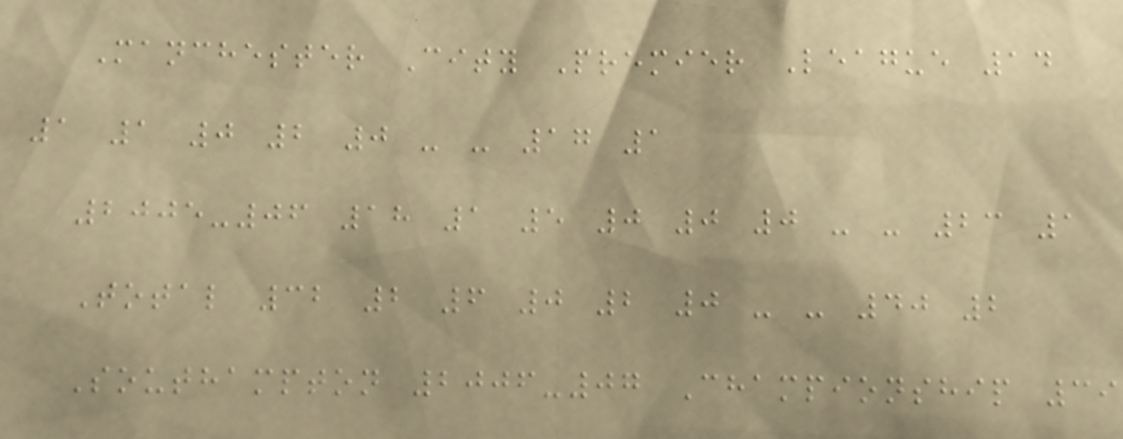Manchester City Premier League 14
1 1 0 2 0 - - 17 1
2005-06 18 1 5 0 0 0 - - 23 1
Total 32 2 6 0 2 0 - - 40 2
Southampton 2006-07 Championship 39
